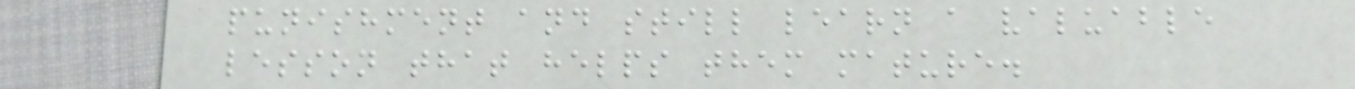punishment and still learn a valuable
lesson that helps them mature.
